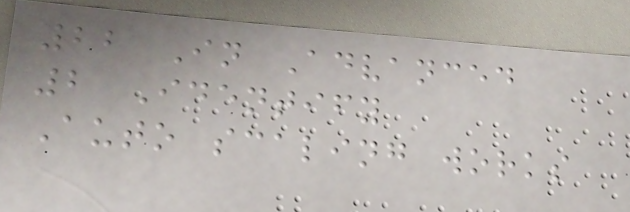22 In Advanced
2 Identify
Auto scaling works
